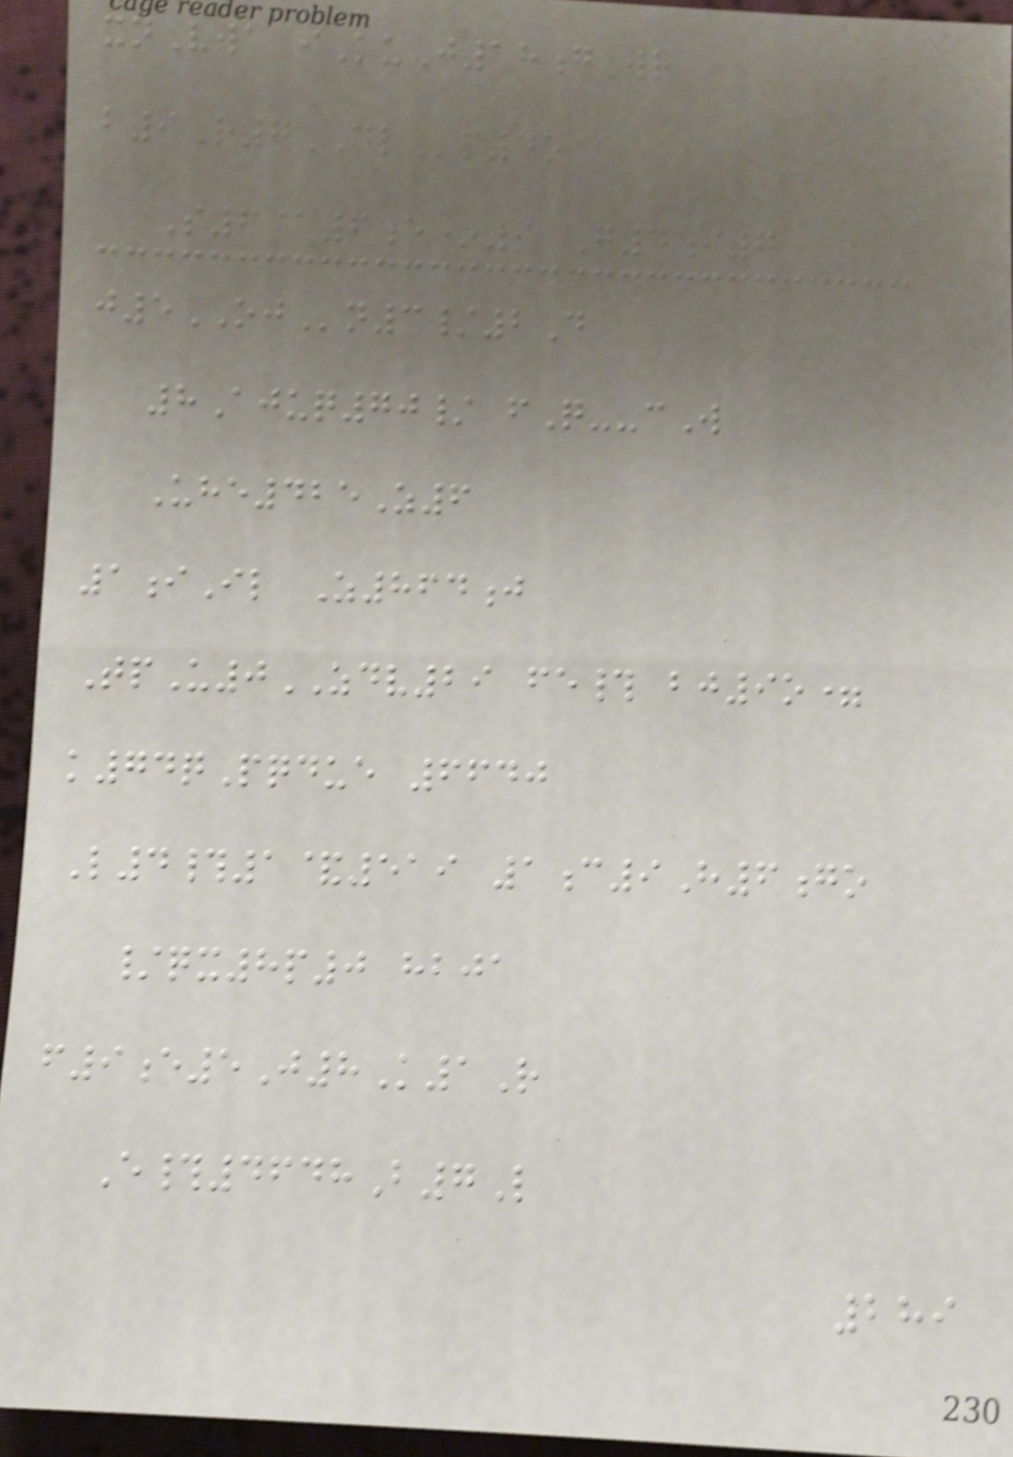xnVwa iKuJ18gWr
b9R7DLp4o
S6@6e*9 G4i7
j5OJn3/2D
8Ajuq70/ fQ--cW
Uhe425Z6
1iIl Z864j
TpU0ZDV29 fe# bj9o=
k74qPqdue 6640
L4#1&519 1c9H6go
/qx8p0 hbja
f9e5J8K1R
E#4648B7L
289
